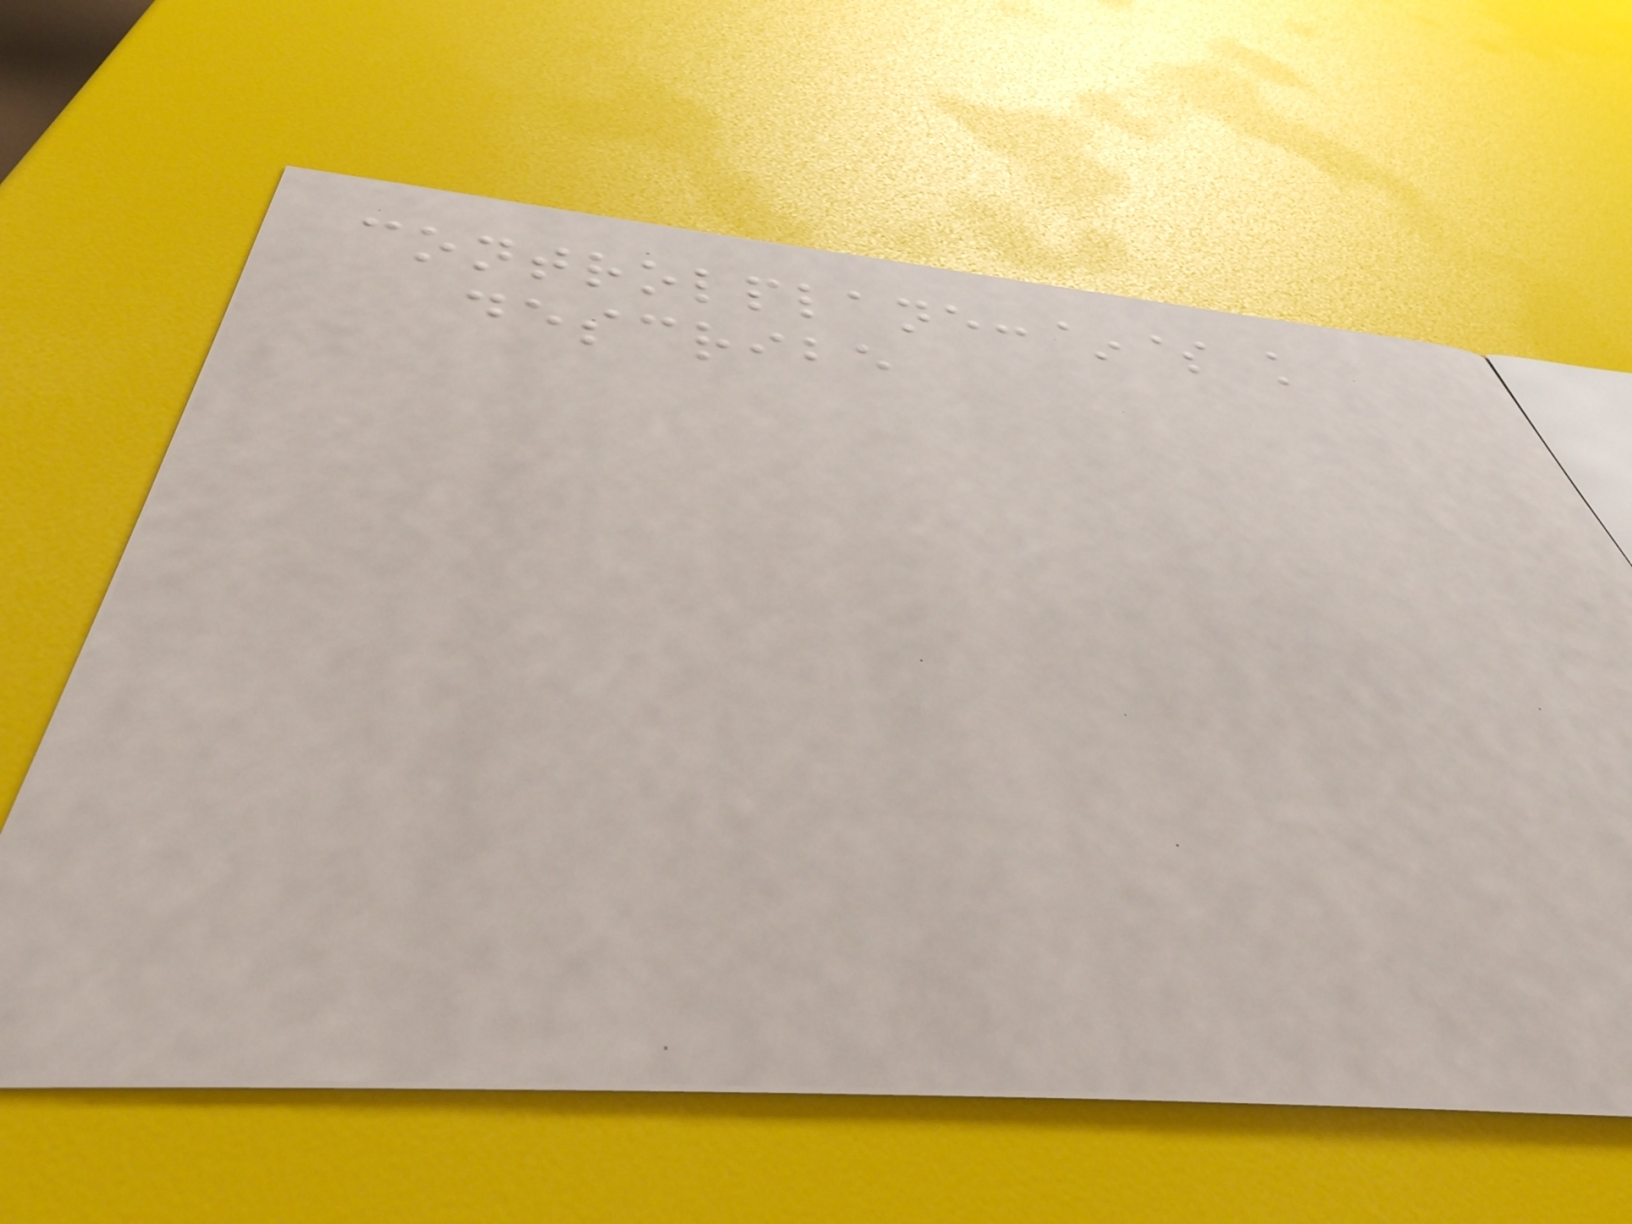controlplane:~$ k
describe
